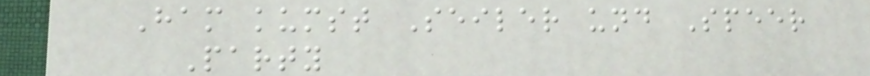Ham kumst Seiler und Speer
Party
